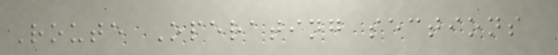Route Operating sections
